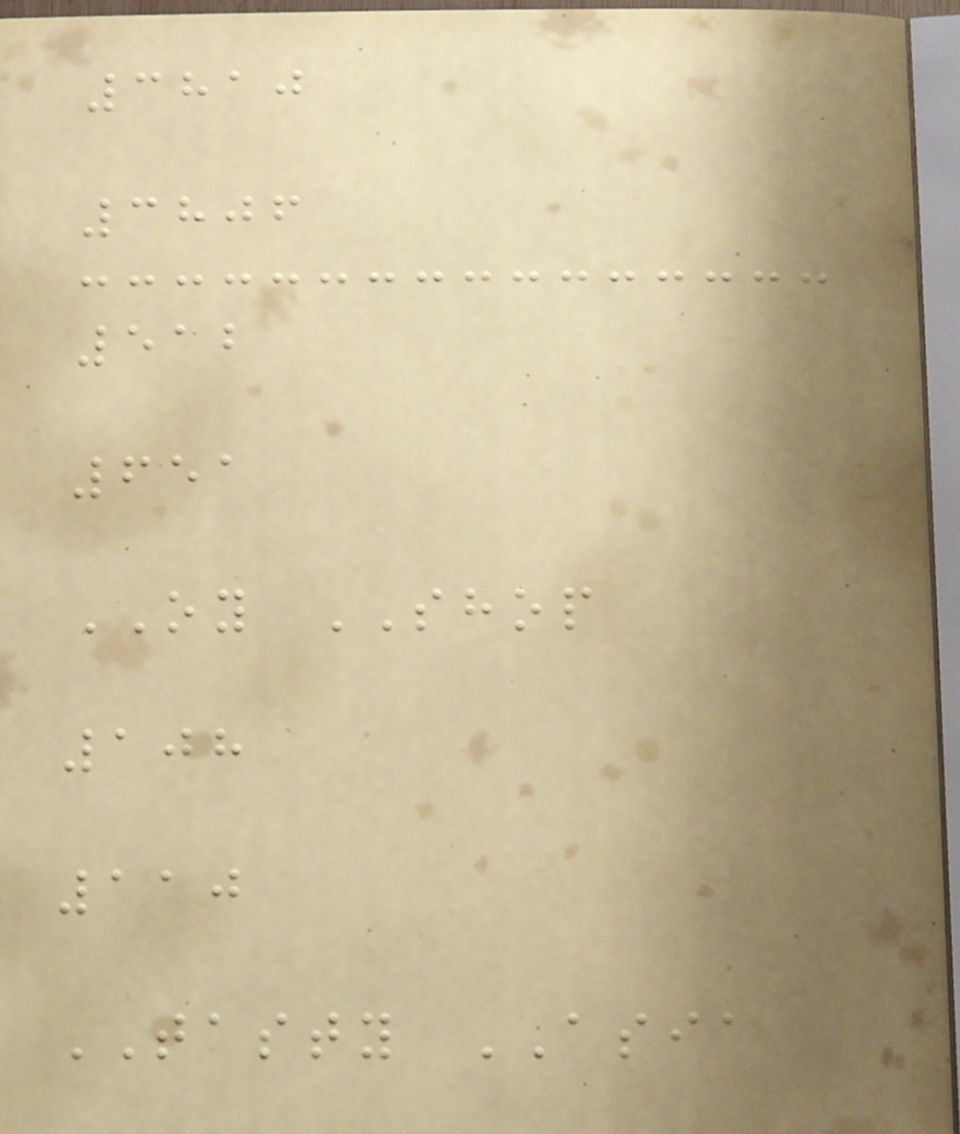3810
3806
512
651
OY SHOP
108
110
TASTY ASIA
